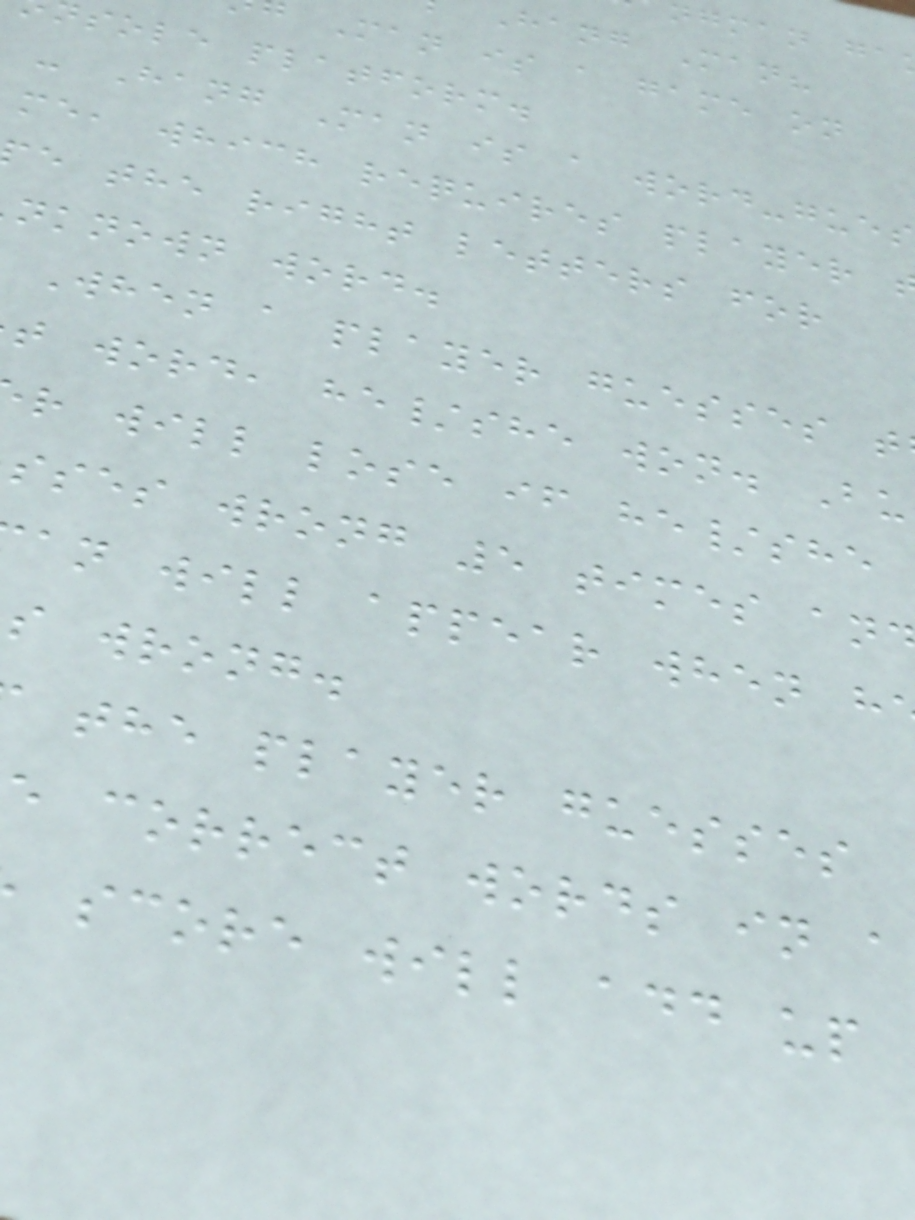ngman ga
Hang Man?
Man is a game on
sole platform.
- Hang Man is a word-gues
me, which requires player
e the right letters for
nknown word.
When a player guesses t
t word, he/she won. Bu
r will lose if he/she
sses wrong 5 times an
an will appear when h
s wrong.
the player guesses
e correct words in a
score will add up
